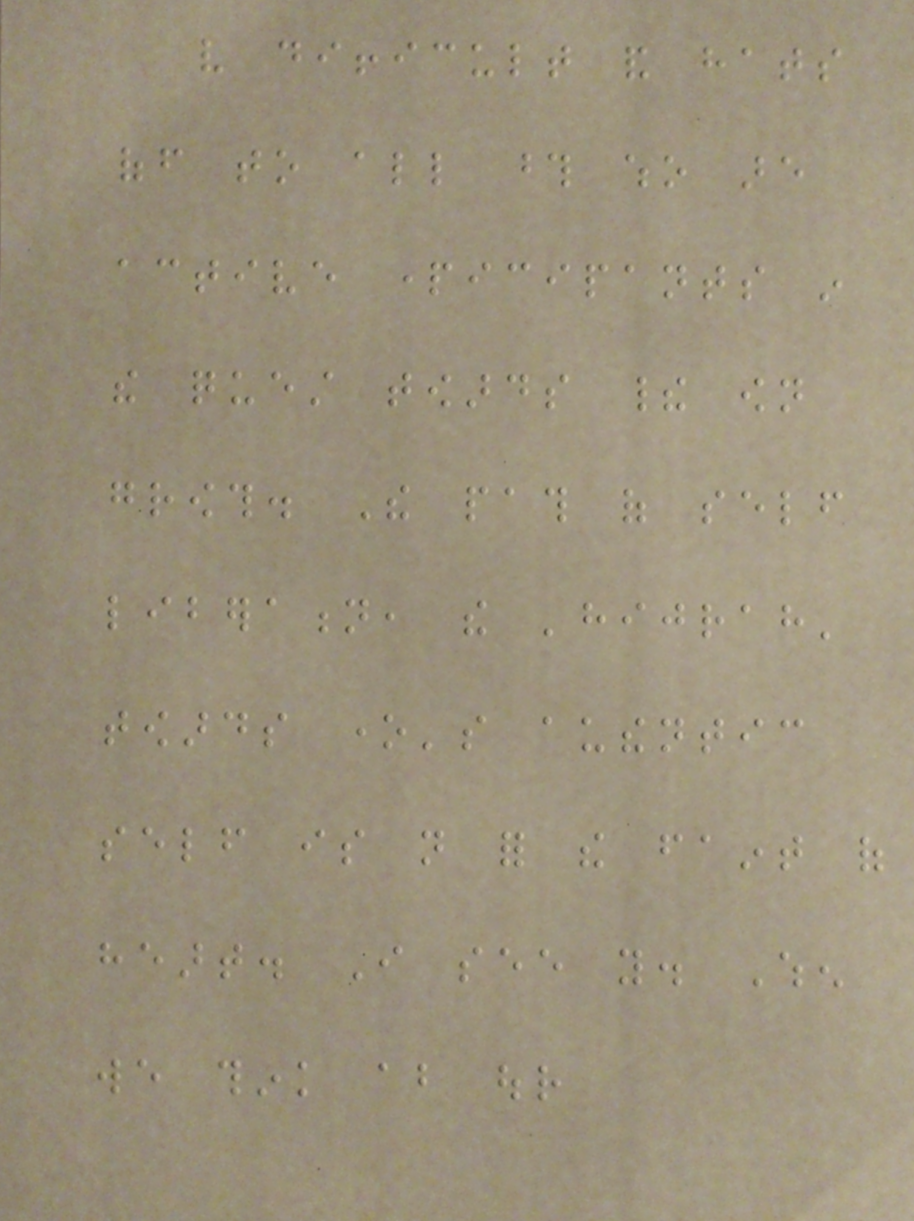very difficult and hats
off to all those who are
active participants in
the quest towards their own
growth. The path of self
liberation, the 'hijrah'
towards one's authentic
self is not for the faint of
heart. I see you. When
we think about our
